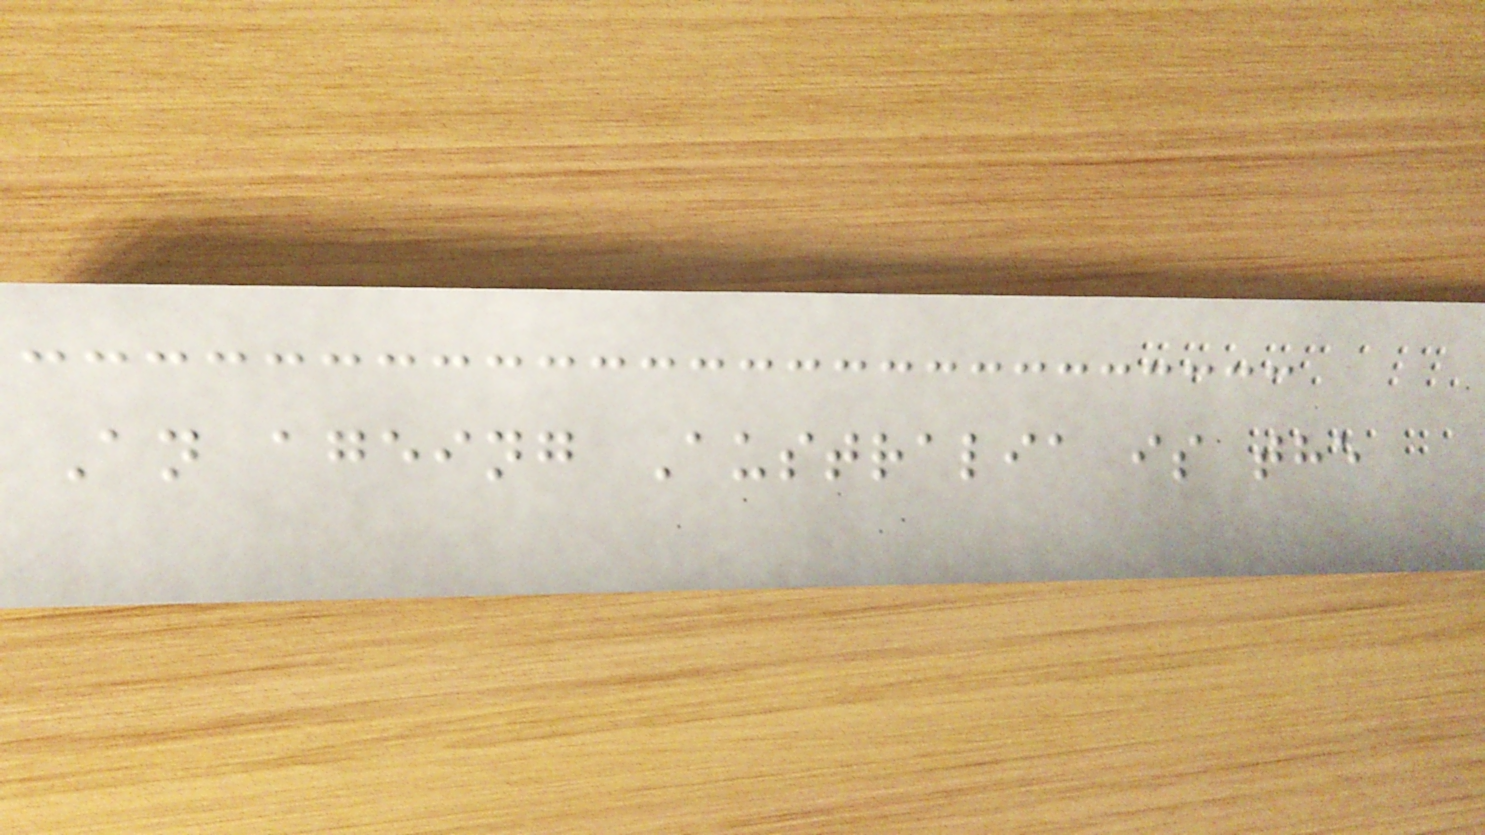An ageing Australia is the
